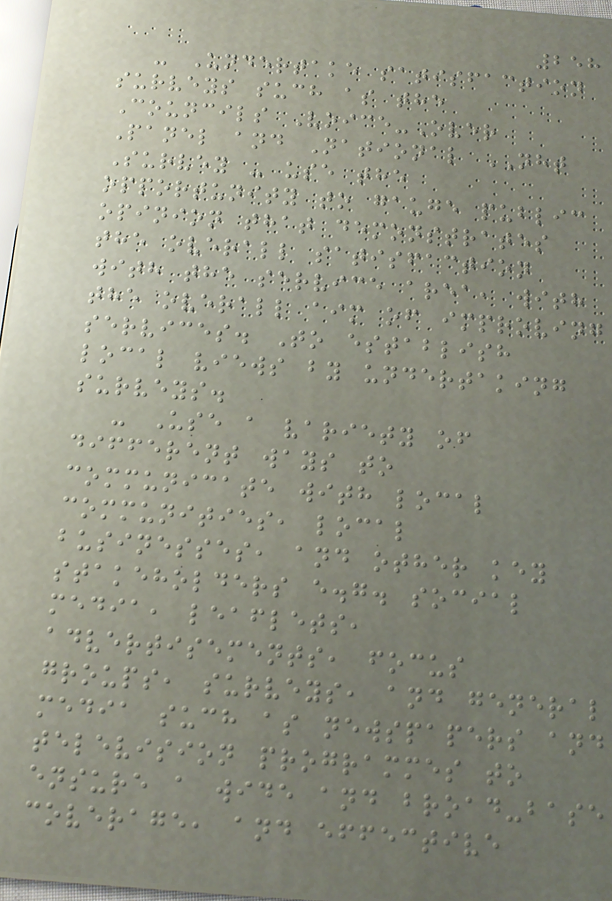258
- Undertake satisfaction
surveys such as the
Councils Voice-Over
Panel and National NHT
Survey - use the
opportunity to gauge public
opinion that demonstrates
the overall satisfaction
with the service area, with
the overall aim of improving
services. To establish
local views by undertaking
surveys.
- Use a variety of
different ways to
communicate with local
communities, local
businesses, and other key
stakeholders e.g. social
media, leaflets,
advertisements, focus
groups, surveys, and general
media such as newspapers and
television programmes to
ensure a wide and broad-base
coverage, and effective
